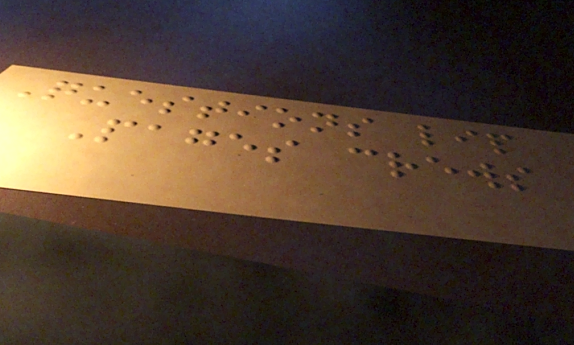Questions lip
Pages crews
